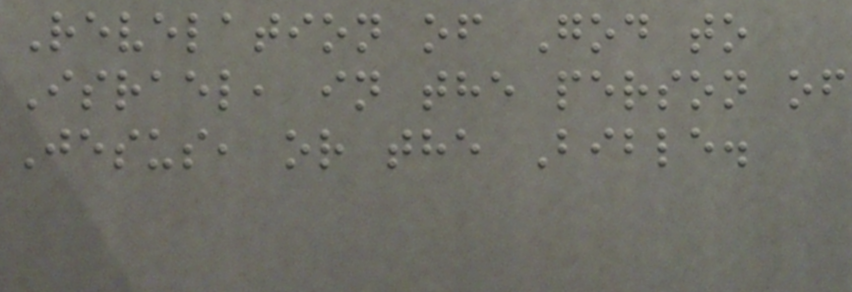Revelation of God to
Israel, in the person of
Jesus, or the Bible.
